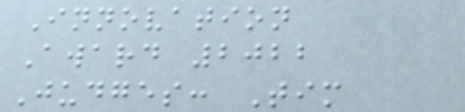Innovation
Award 2022
Judges: Tim
